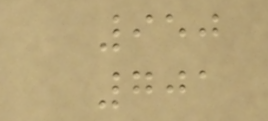950
701
